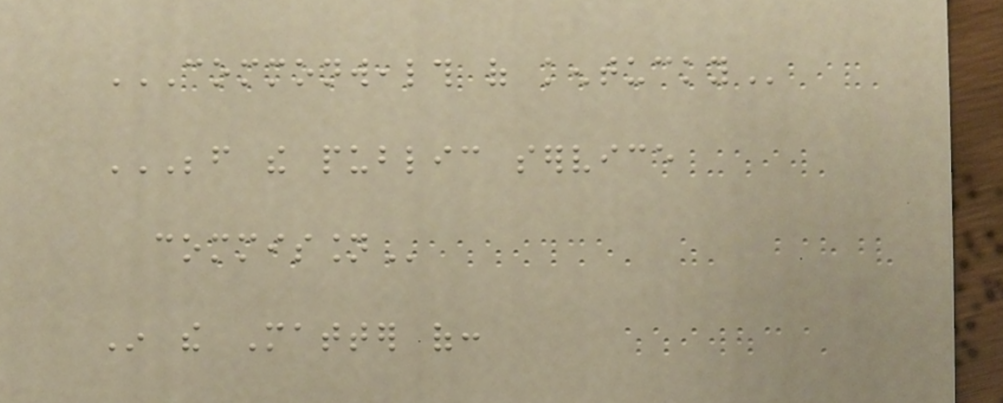COMMONWEALTH OF KENTUCKY
BEFORE THE PUBLIC SERVICE
COMMISSION
In the Matter of:
